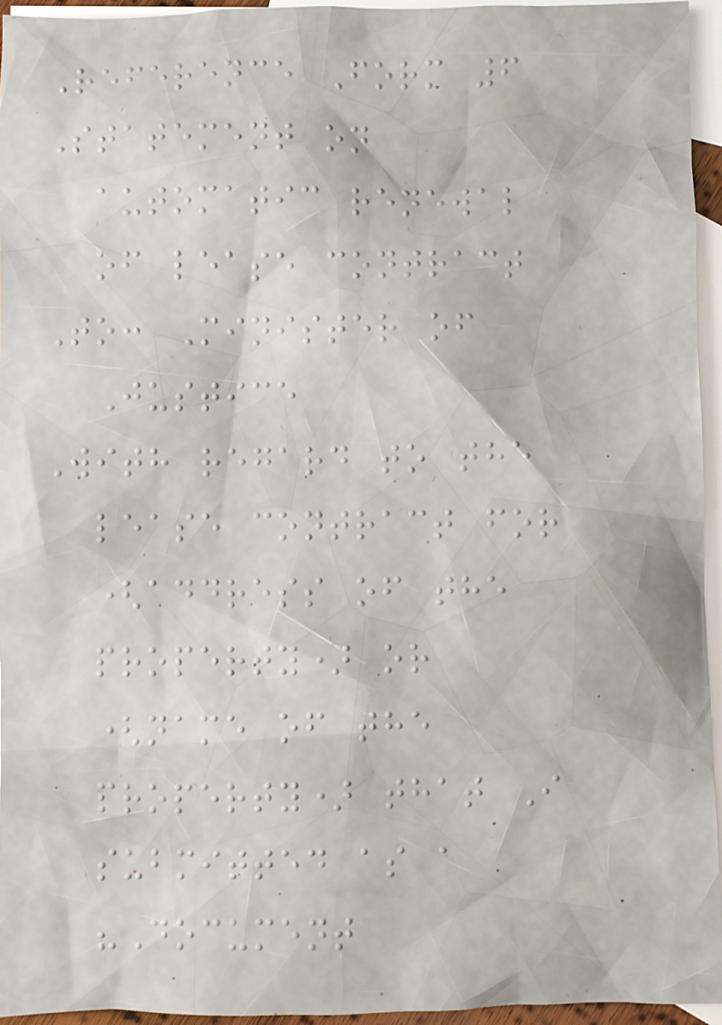Reference Form 6
Statement on
automatic renewal
of lease contract
To: Minister of
Justice
With regard to the
lease contract for
(address of the
property) or
(name of the
property) that I
submitted as a
"Document
